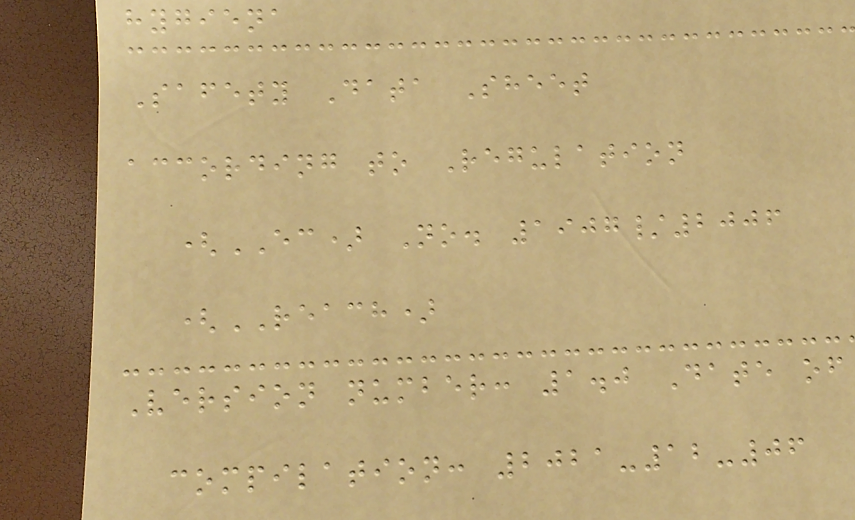hygiena
Safety Data Sheet
according to Regulation
(EC) No. 1907/2006
(REACH)
Version number: 1.0 Date of
compilation: 2021-12-06
